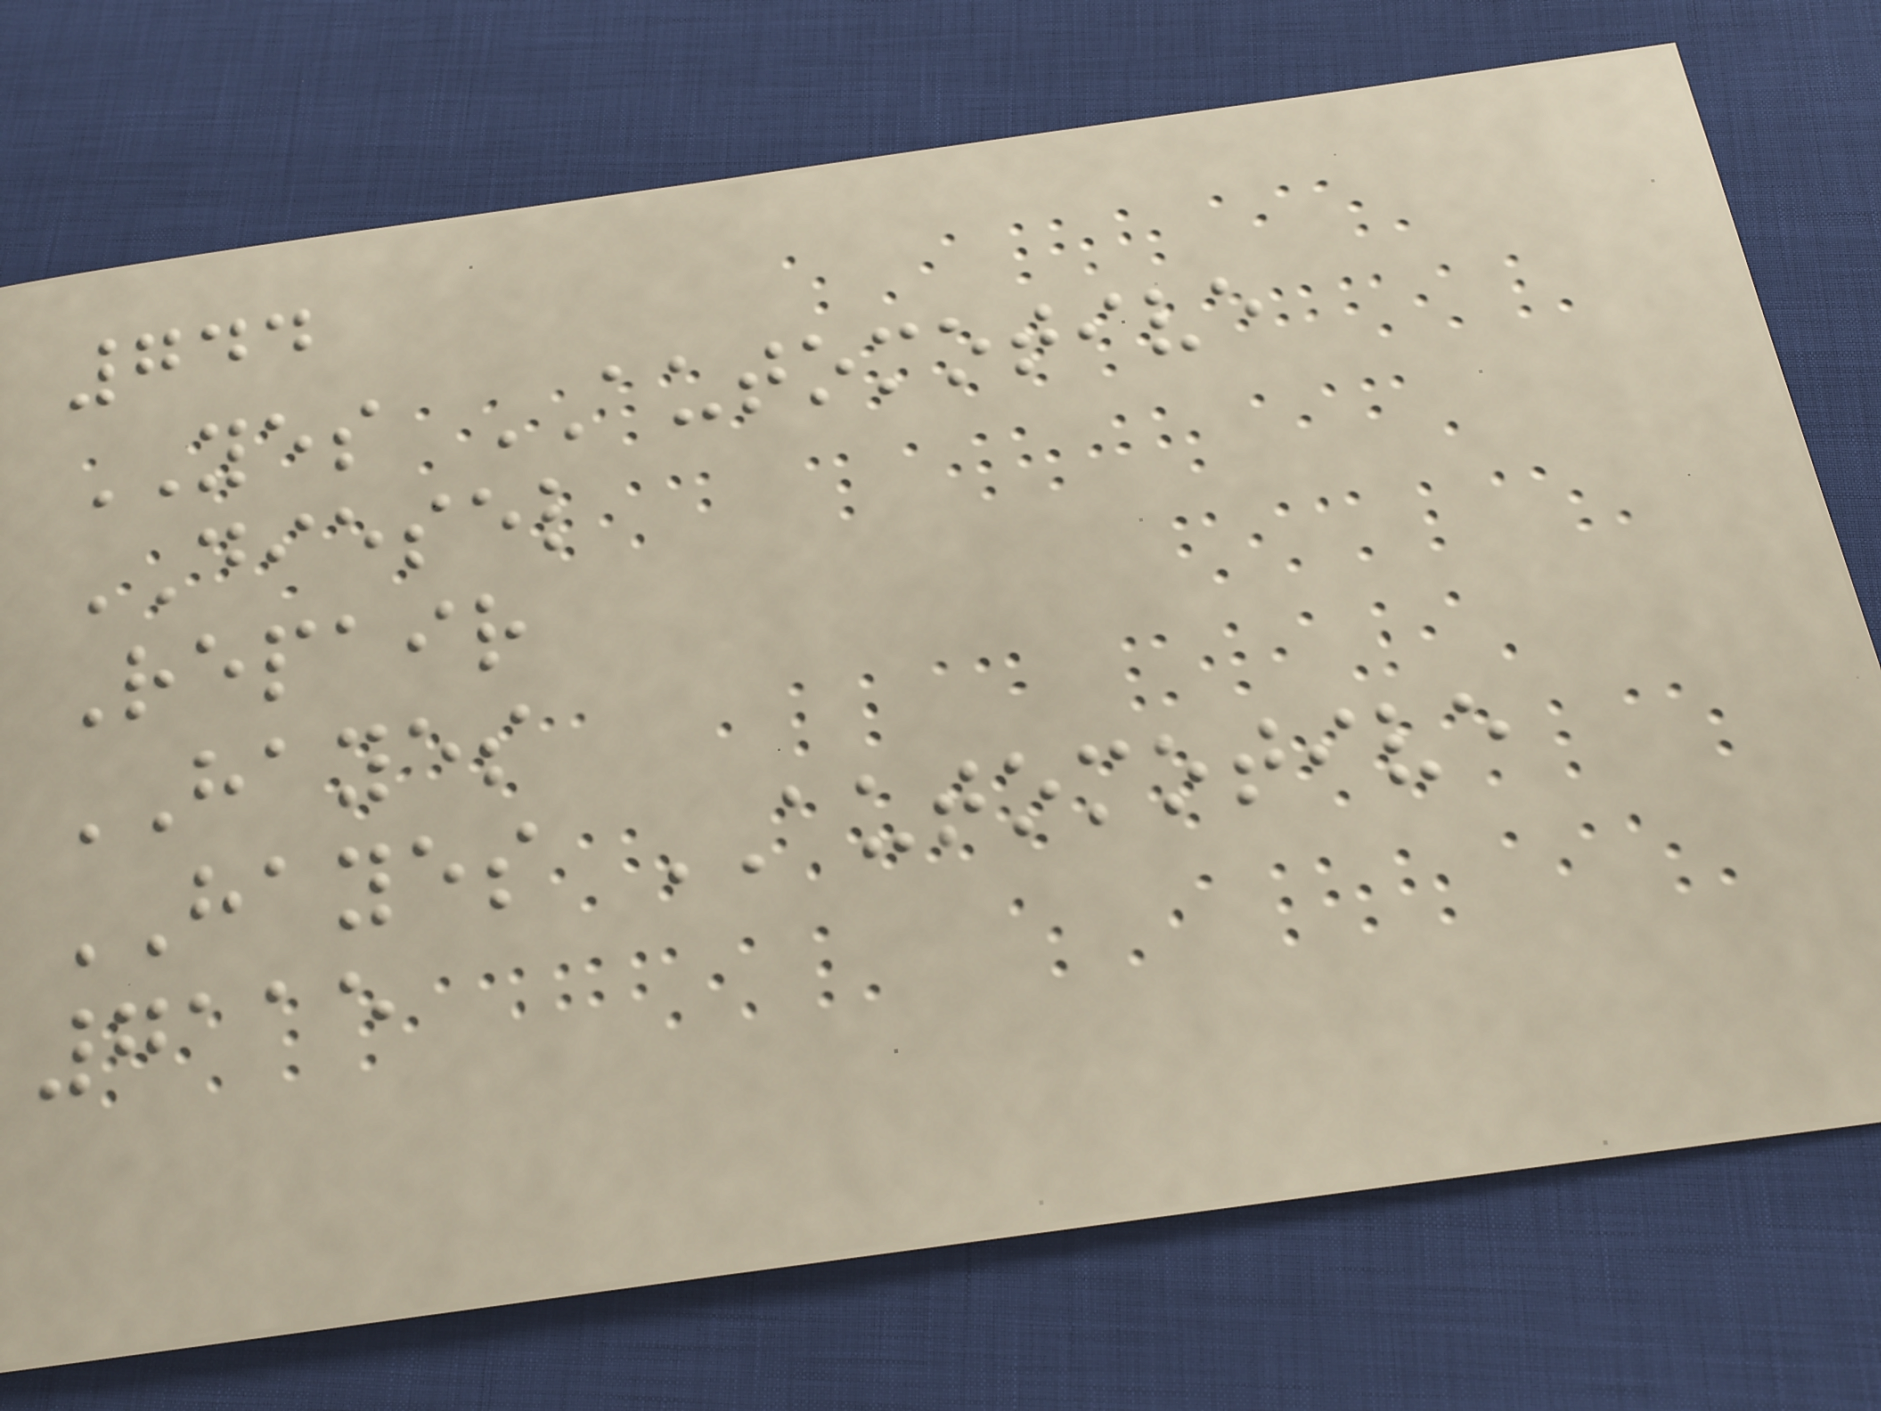744
YES AUTOMOTIVE
DIESEL
Repair
HAYES
HAYES AUTOMOTIVE
7115
